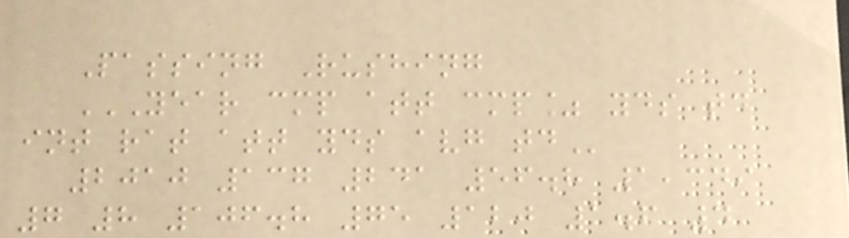Passing Rushing
YEAR CMP ATT CMP% YDS TD
INT RAT ATT YDS AVG TD
2010 137 241 56.8 1,349
7 8 106.8 75 120 1.6 4
